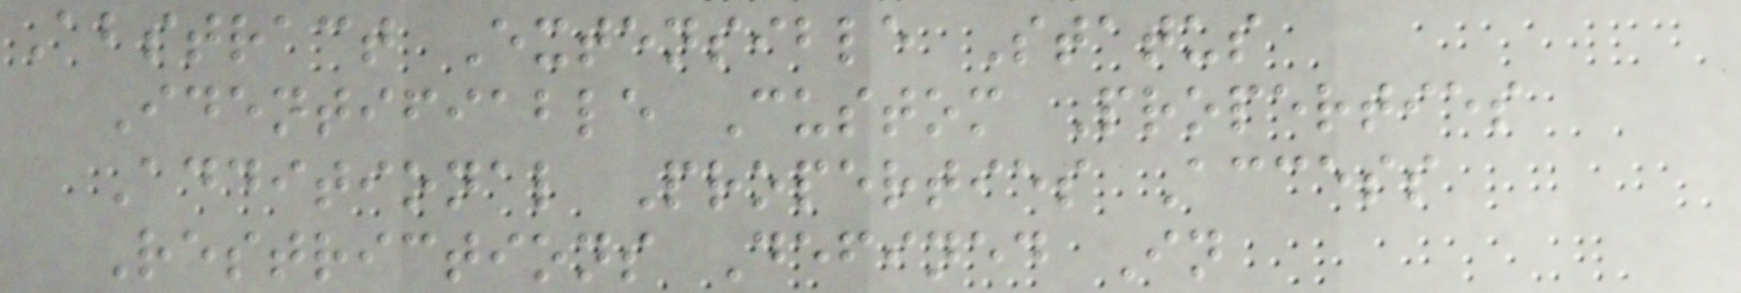Abstract Extensible Status
Identifiable Custom Properties
Additional Properties Access
Restrictions Defined In
